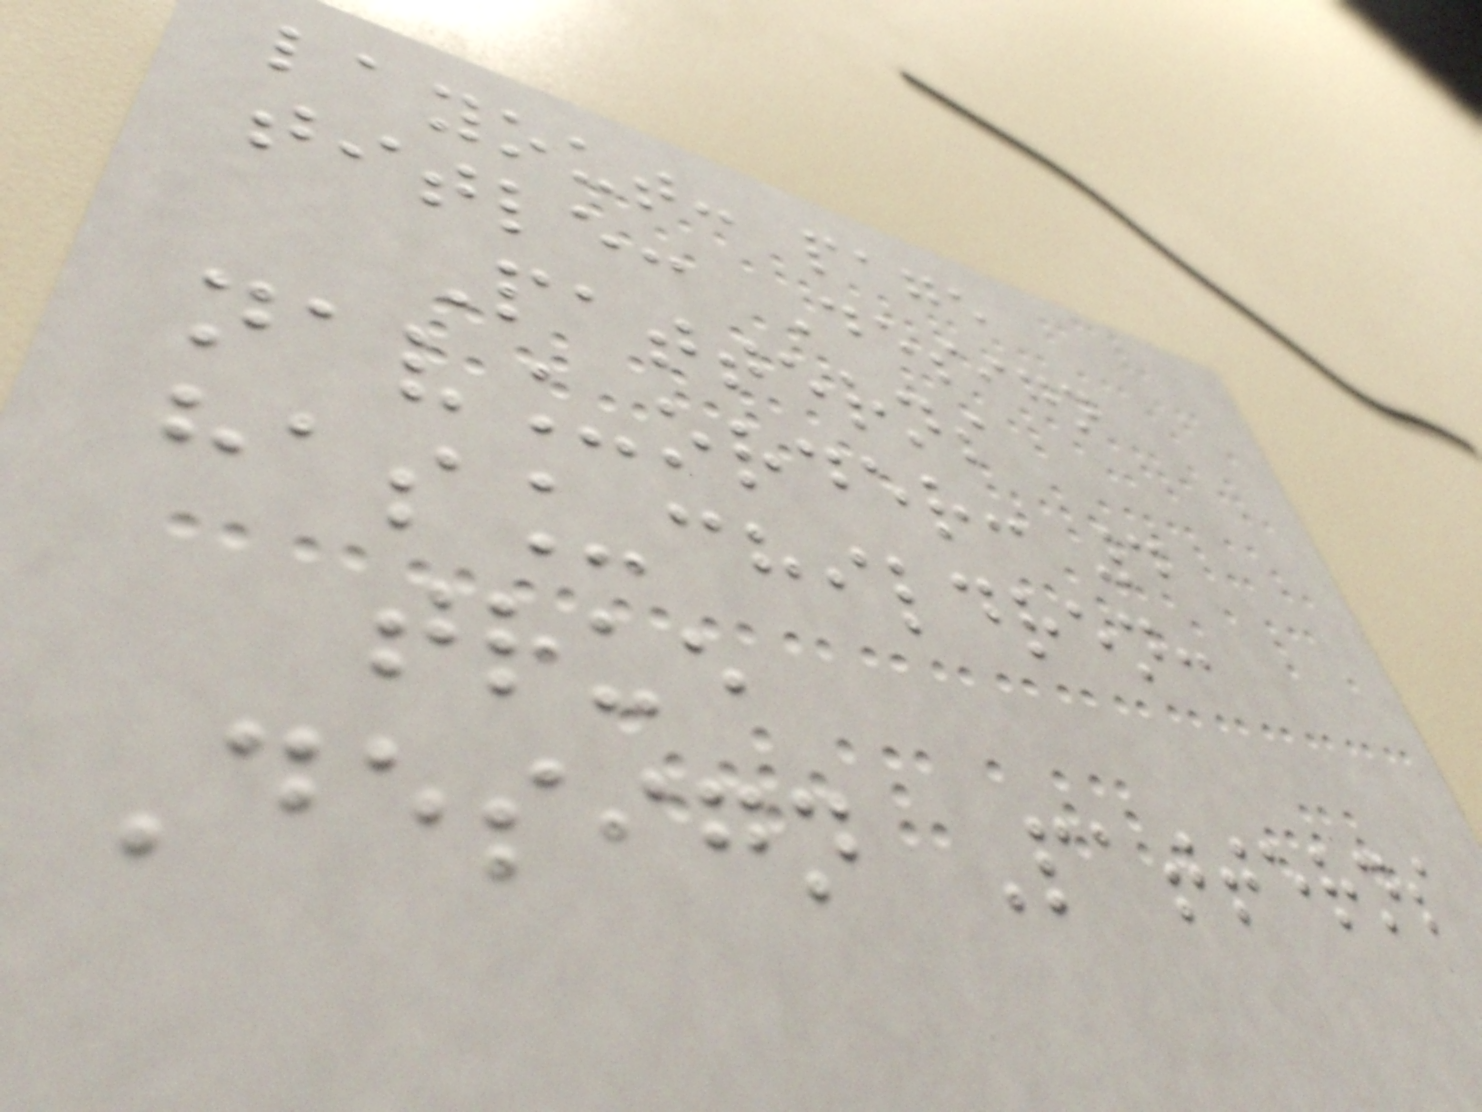layout: page
title: Design
Patterns
nav_order: 4
has_children:
true
Design Patterns
